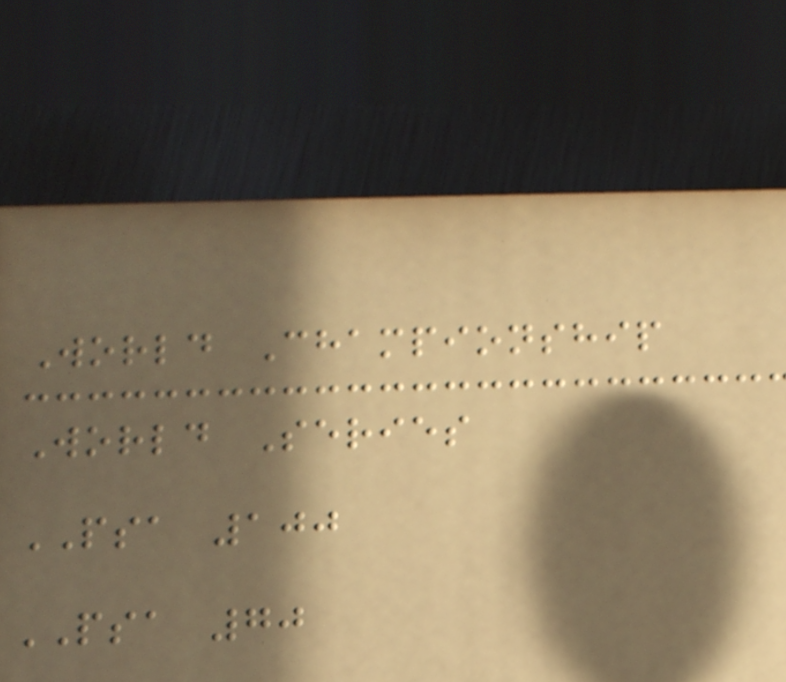World Championship
World Series
PSA 100
PSA 70
